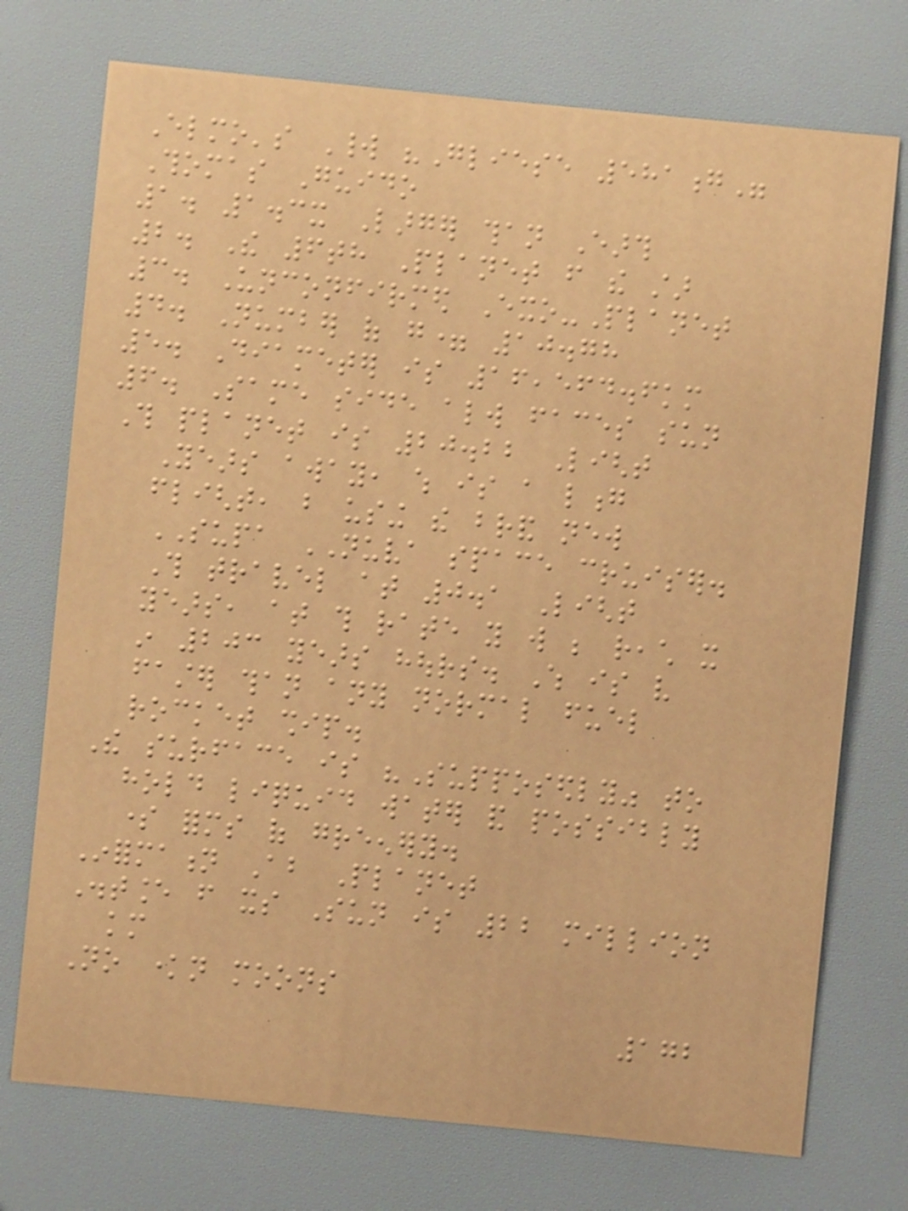Elmo's World "Gliese 581g"
Thomas Guido
1. 1.3x Larger than Earth
2. The 6th Planet from the star
3. Unconfirmed Exo-Planet
4. Number of g= 10.78
5. Diameter is 16,564.6km
6. Same side always faces sun
This planet is 20.22 Light
Years away, which is a long
flight, but using the brand new
SUPA NUVA space cruiser.
This travel at 0.1 Light
years, at this rate you will be reach it
in 203 years hours. Which is very
faster than any normal fuel
rocket ship.
The surface is "Supposedly" to
hold liquid water and possibly
some forms of greenery.
Information About Planet
Distance from its Sun is 22 million
km
No known moons
172
